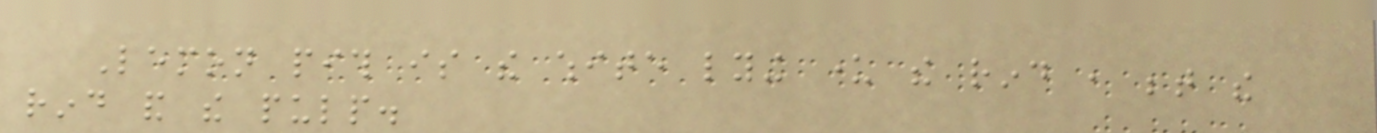Lemon pith is the white lying under the rind , between the
rind and the pulp.
